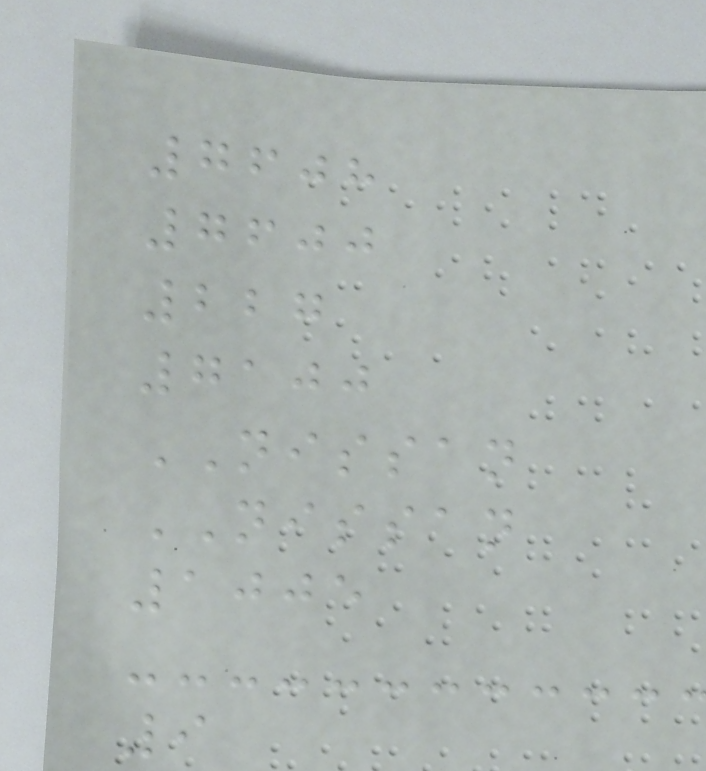7608
7600
227
7100
NISSAN
NISSAN
1005
9
